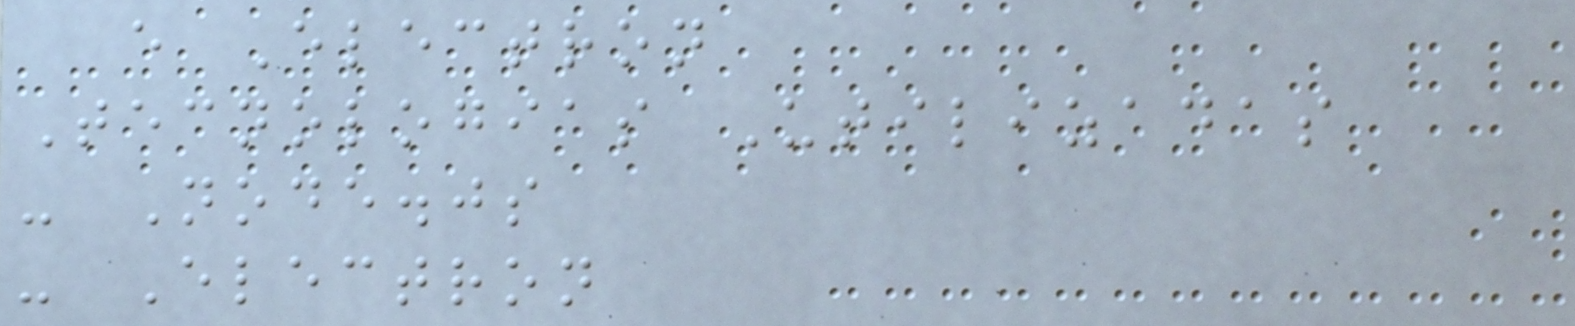e Electron
Tecnologias Utilizadas
- Node.js
- Electron
